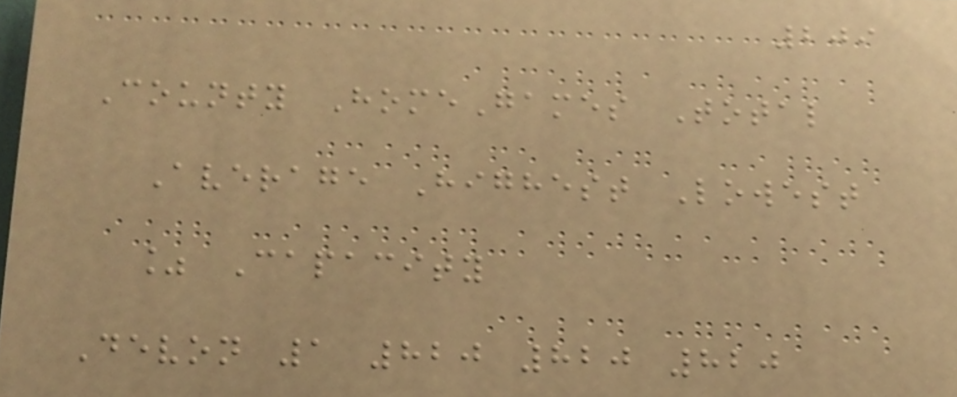209
County HomeGames Total
Average Highest Lowest
% Capacity
Devon 1 820 820 820
